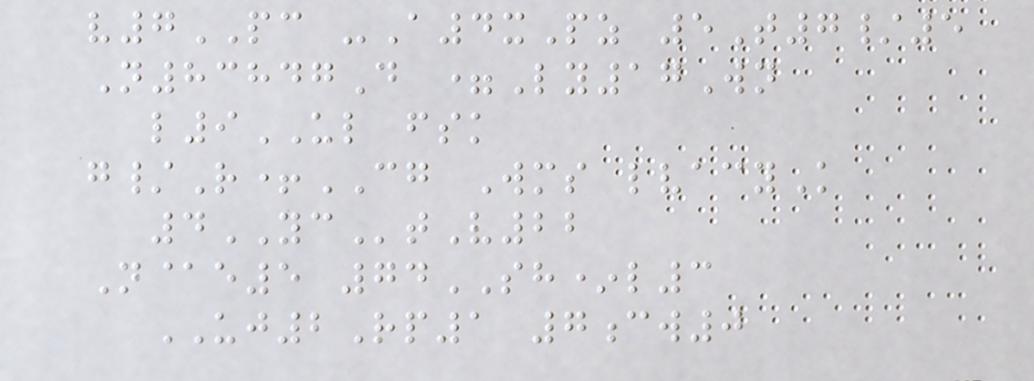v7PC -A4xPz 5T7/5
N83847D =Ly17Wn
l9UL fsk
g/R+CG Wms lvacyK
4YCtV22
N@e5 74SH*l3
UJ2Rp1 7cw0
